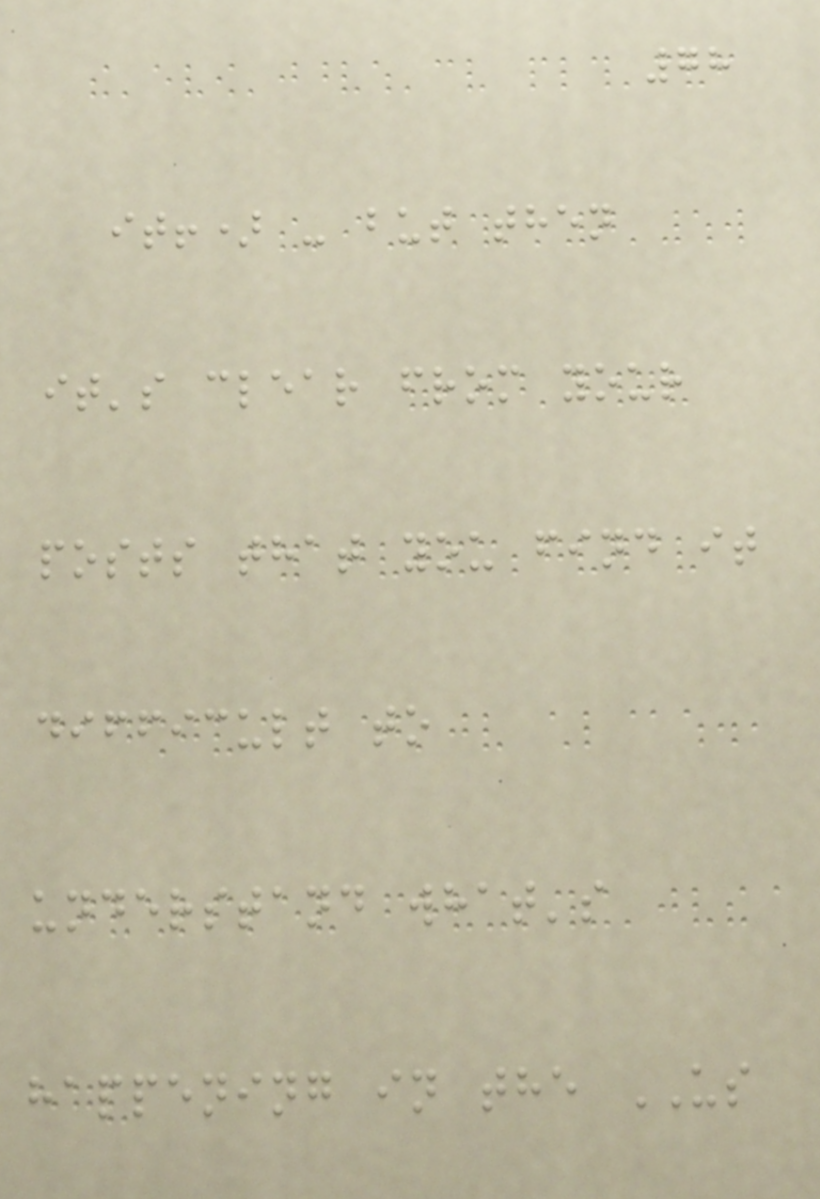78
it!) - but then
it's clear from your
posts that you find it
difficult to
understand what's
happening in the US
